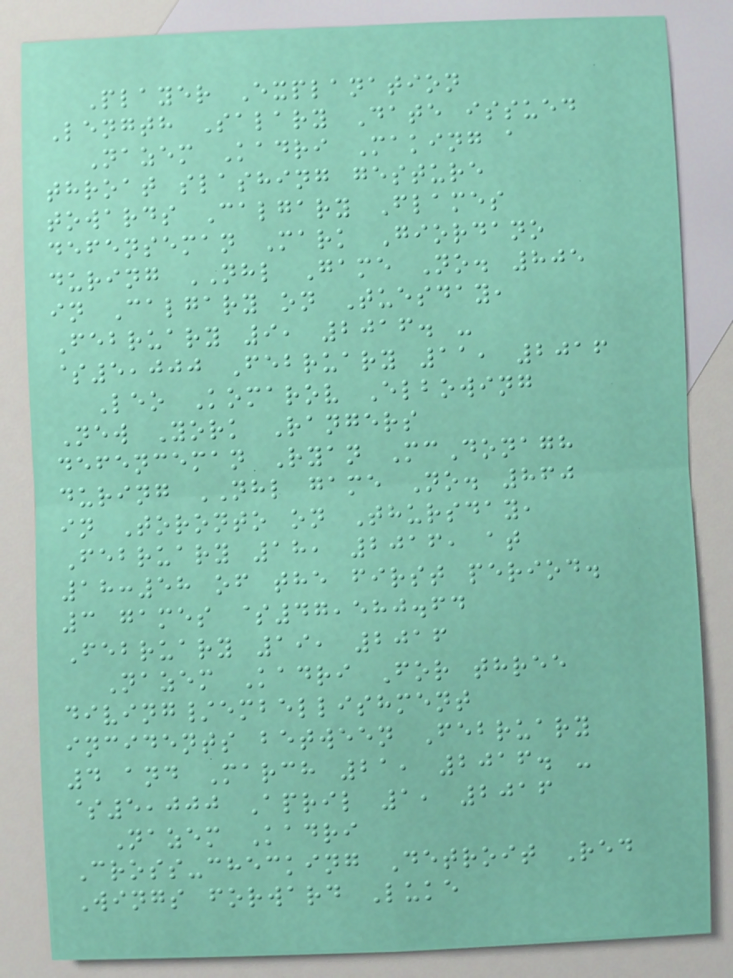Player Explanation
Length Salary Date issued
Nazem Kadri Making a
throat slashing gesture
towards Calgary Flames
defenseman Mark Giordano
during NHL Game No. 805
in Calgary on Tuesday,
February 9, 2016. -
$5,000 February 11, 2016
Leo Komarov Elbowing
New York Rangers
defenceman Ryan McDonagh
during NHL game No. 860
in Toronto on Thursday,
February 18, 2016, at
18:58 of the first period.
3 games $47,580.64
February 19, 2016
Nazem Kadri For three
diving/embellishment
incidents between February
4 and March 21, 2016. -
$5,000 April 1, 2016
Nazem Kadri
Cross-checking Detroit Red
Wings forward Luke
